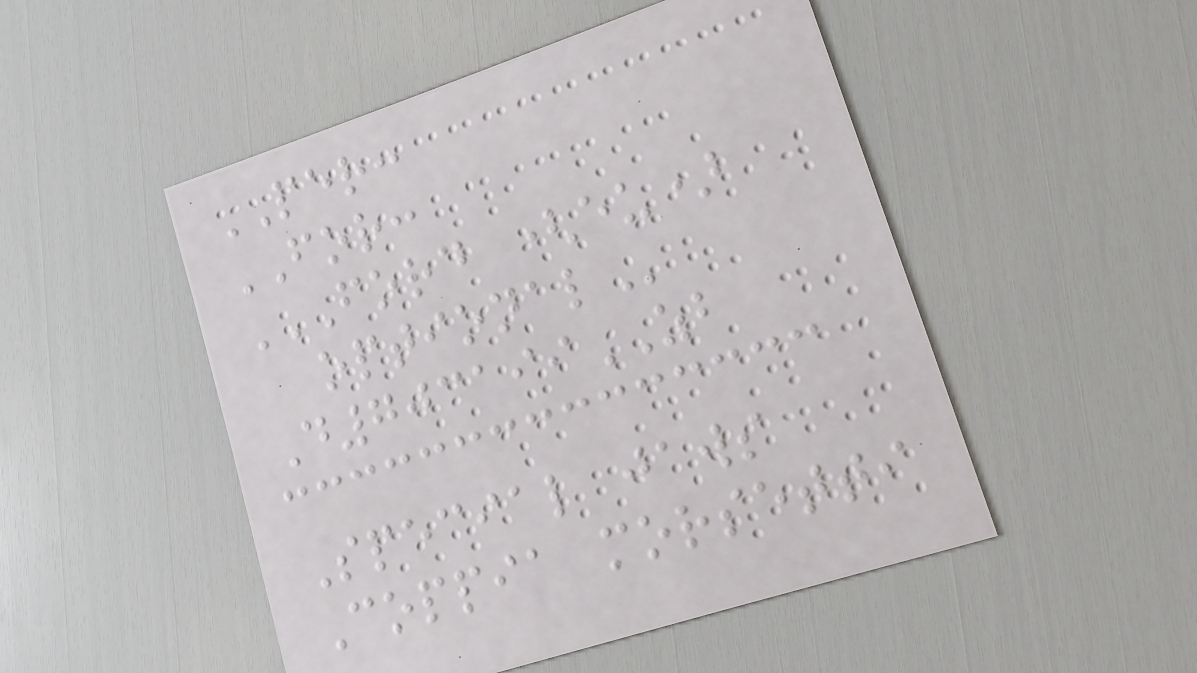PER:
FOR:
FORD (EU)
OPTIONAL
D703199ZB
Special jaws
Coppia morsetti
